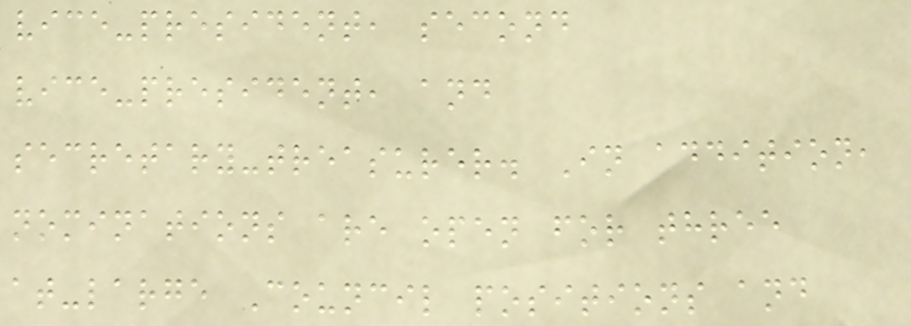vice-president, second
vice-president, and
secretary-treasurer. In addition,
nominations are open for three
at-large Council positions and
